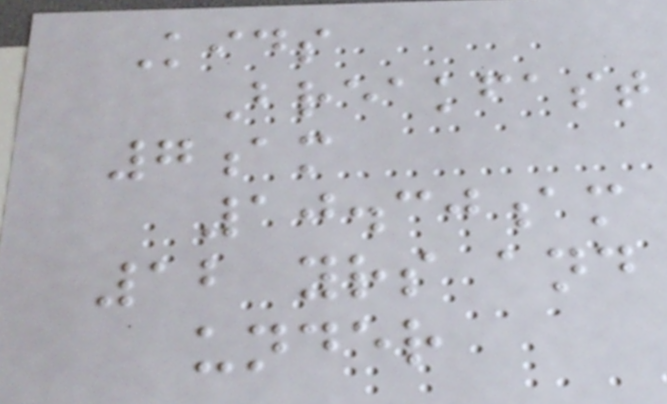Kids
Breakfast
7am
10.30am
12 yrs and
under
